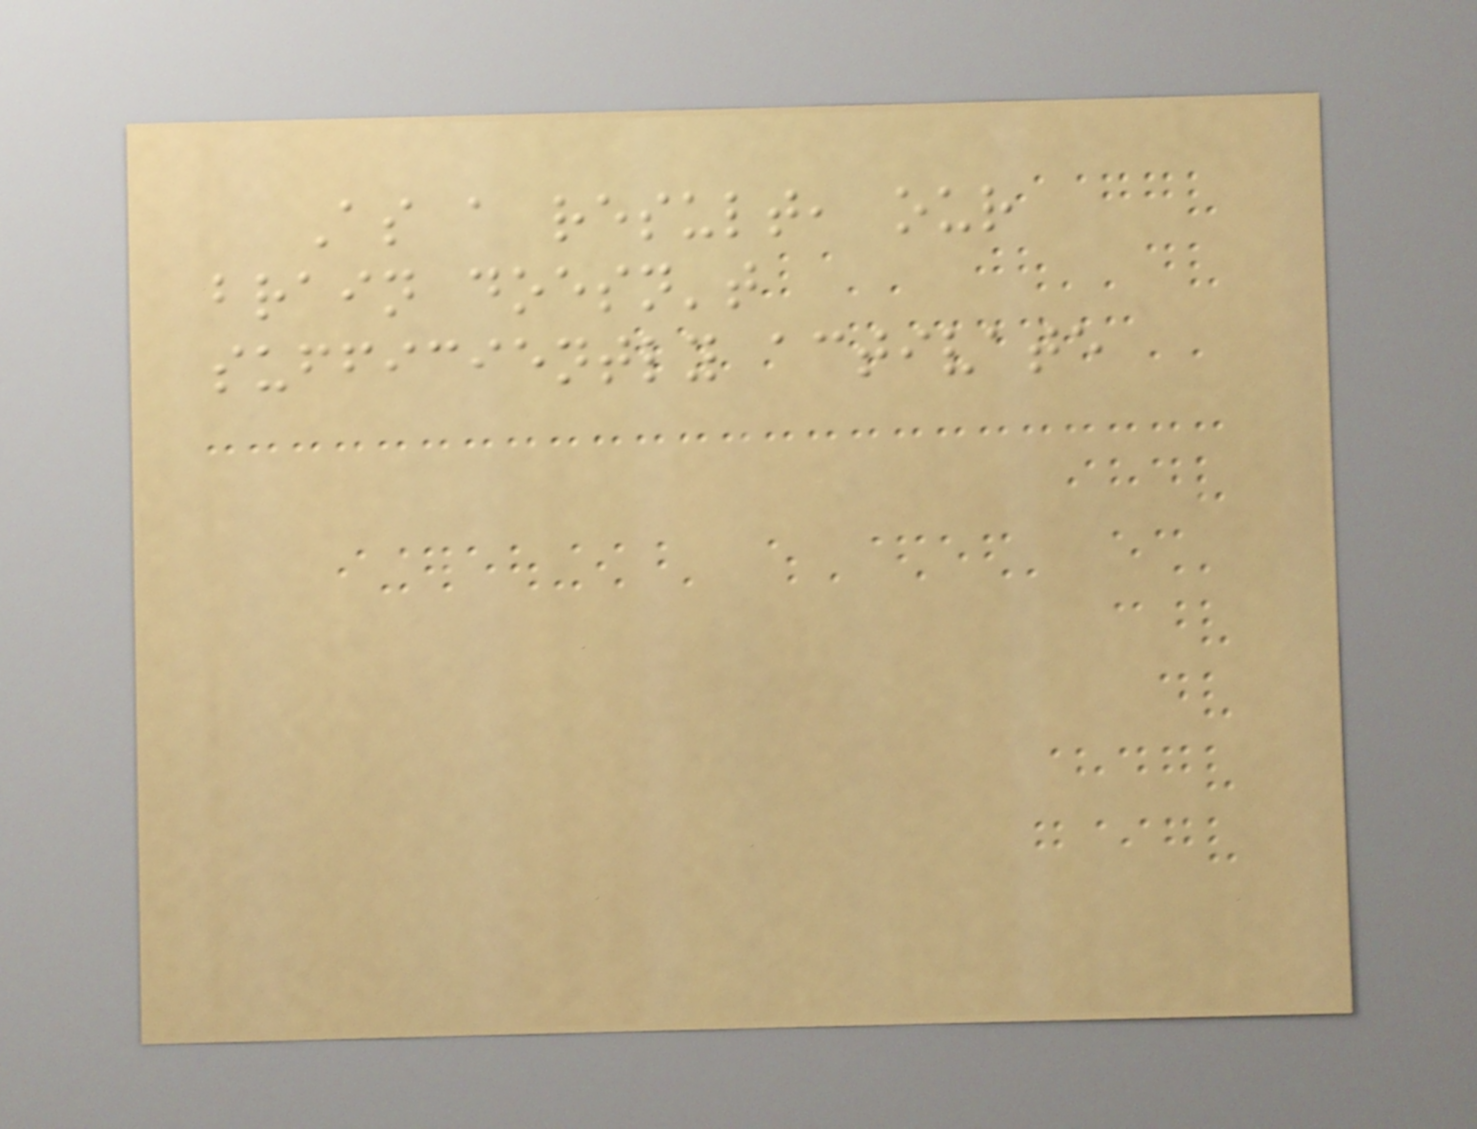As a result, our
brain doesn't
sufficiently activate
